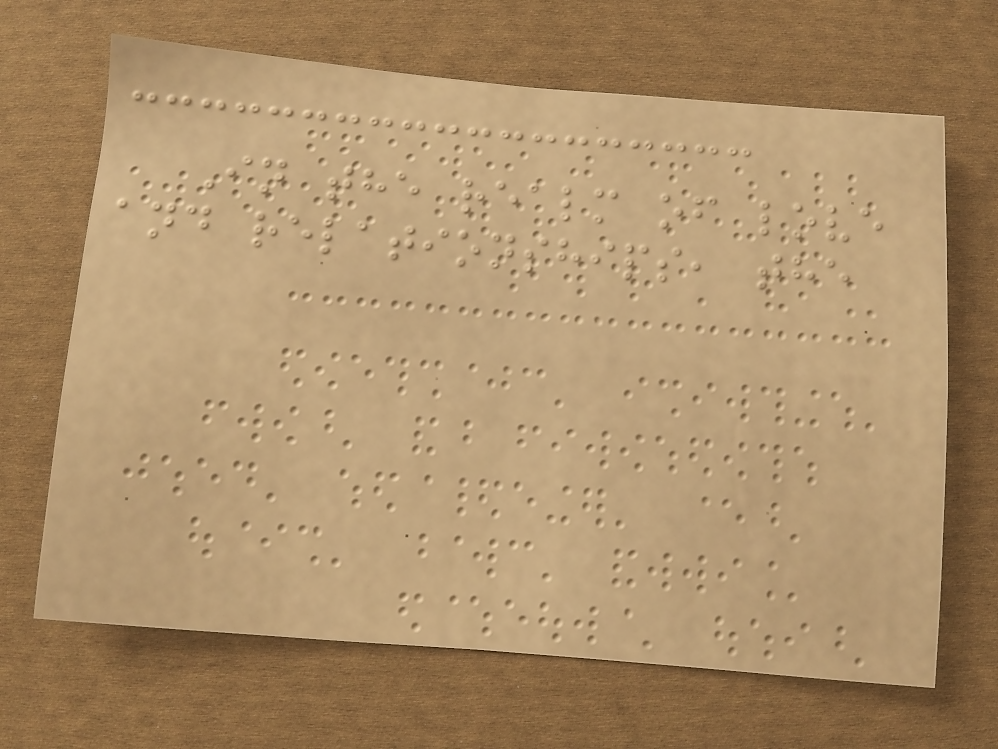In the realm of love
and relationships, the
